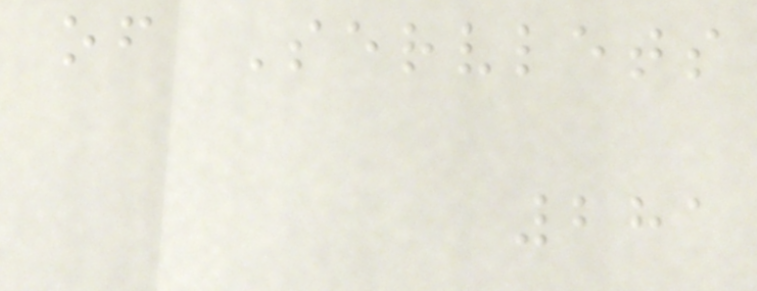of Servlets
281
